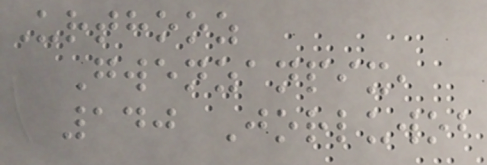Urthooz
Gwenzanpix,
140 Jorluwob
